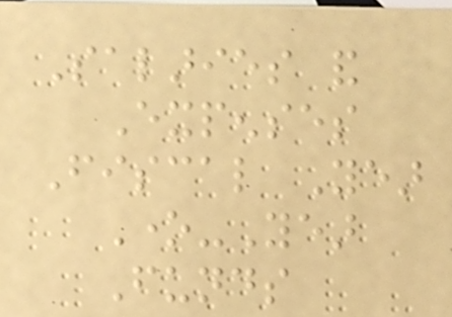Salaries and
Expenses
Fiscal Year
One-Year
Funds
